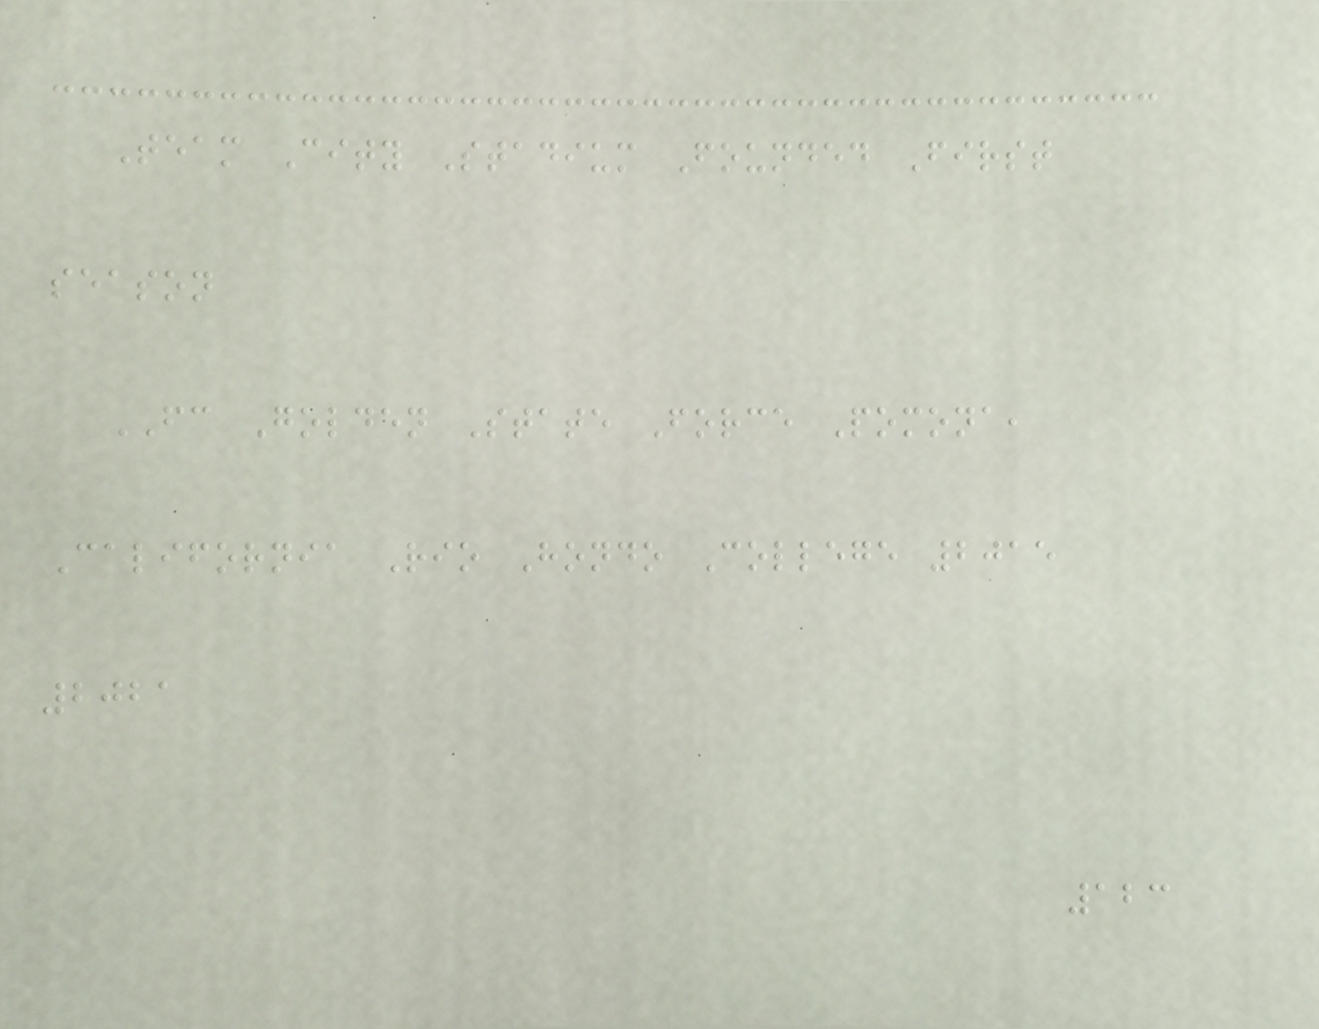Team City Stadium Founded First
season
FC Golden State Force Pomona,
California Rio Hondo College 2015
2021
123
